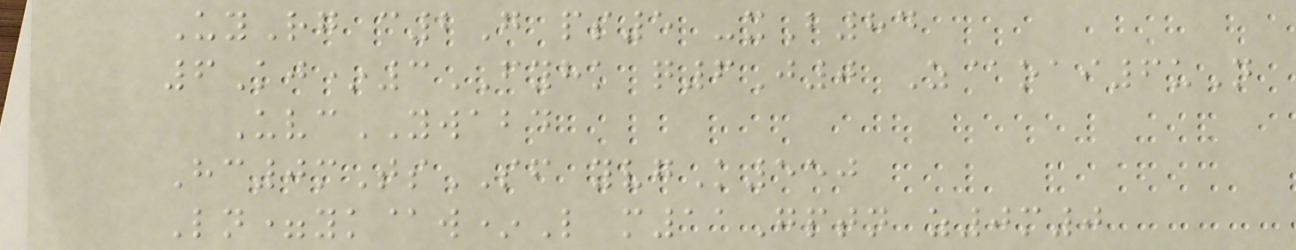UyRg c2G ps5 -xB84
6Kj*3FYHK q6J0 Z@oai6uN
UvcYWABD
Hc0mTsSF yvgK550
Ln=yk@w*L m11Gptn z0m0
